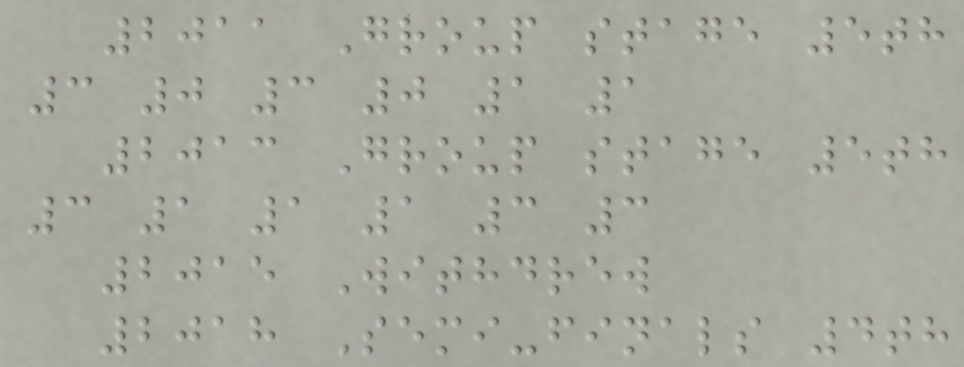2011 Group stage 5th
3 0 3 0 1 1
2013 Group stage 5th
3 1 1 1 3 3
2015 Withdrew
2018 Semi-finals 4th
